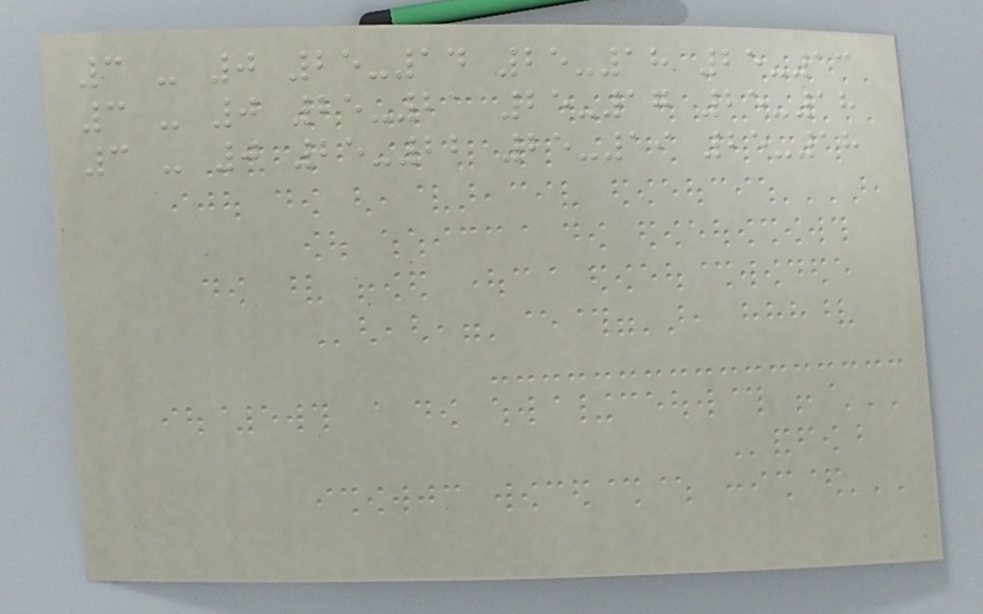3 - 0 25-14 25-18 25-13
3 - 0 25-21 25-17 25-18
3 - 0 25-22 25-19 25-18
